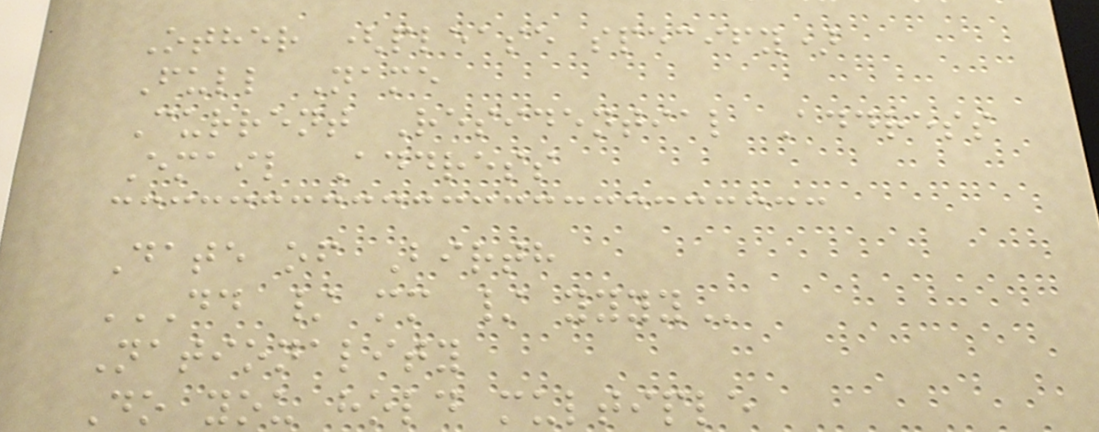Other (please specify)
Full Name
Current Residential Address
Email Address
Date of Birth
DD / MM / YYYY
Nationality
Do you hold multiple
